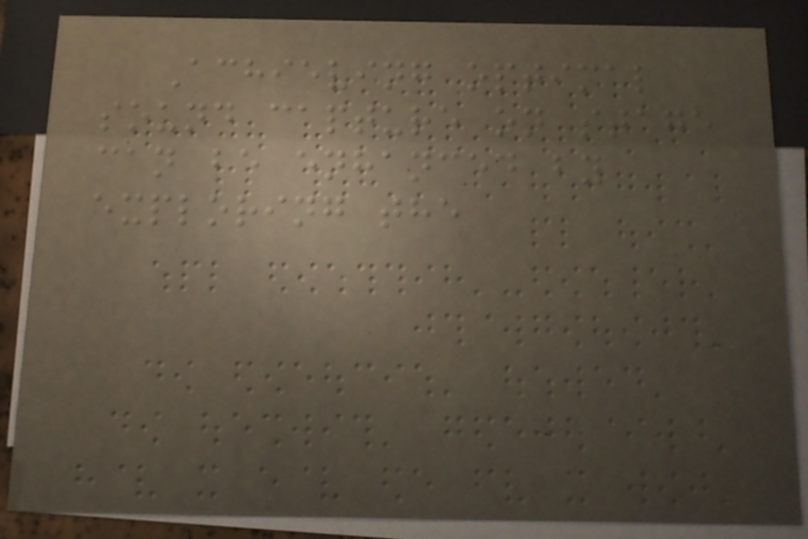Achieving optimal
sound capture on stage
can be enhanced by
exploring the
